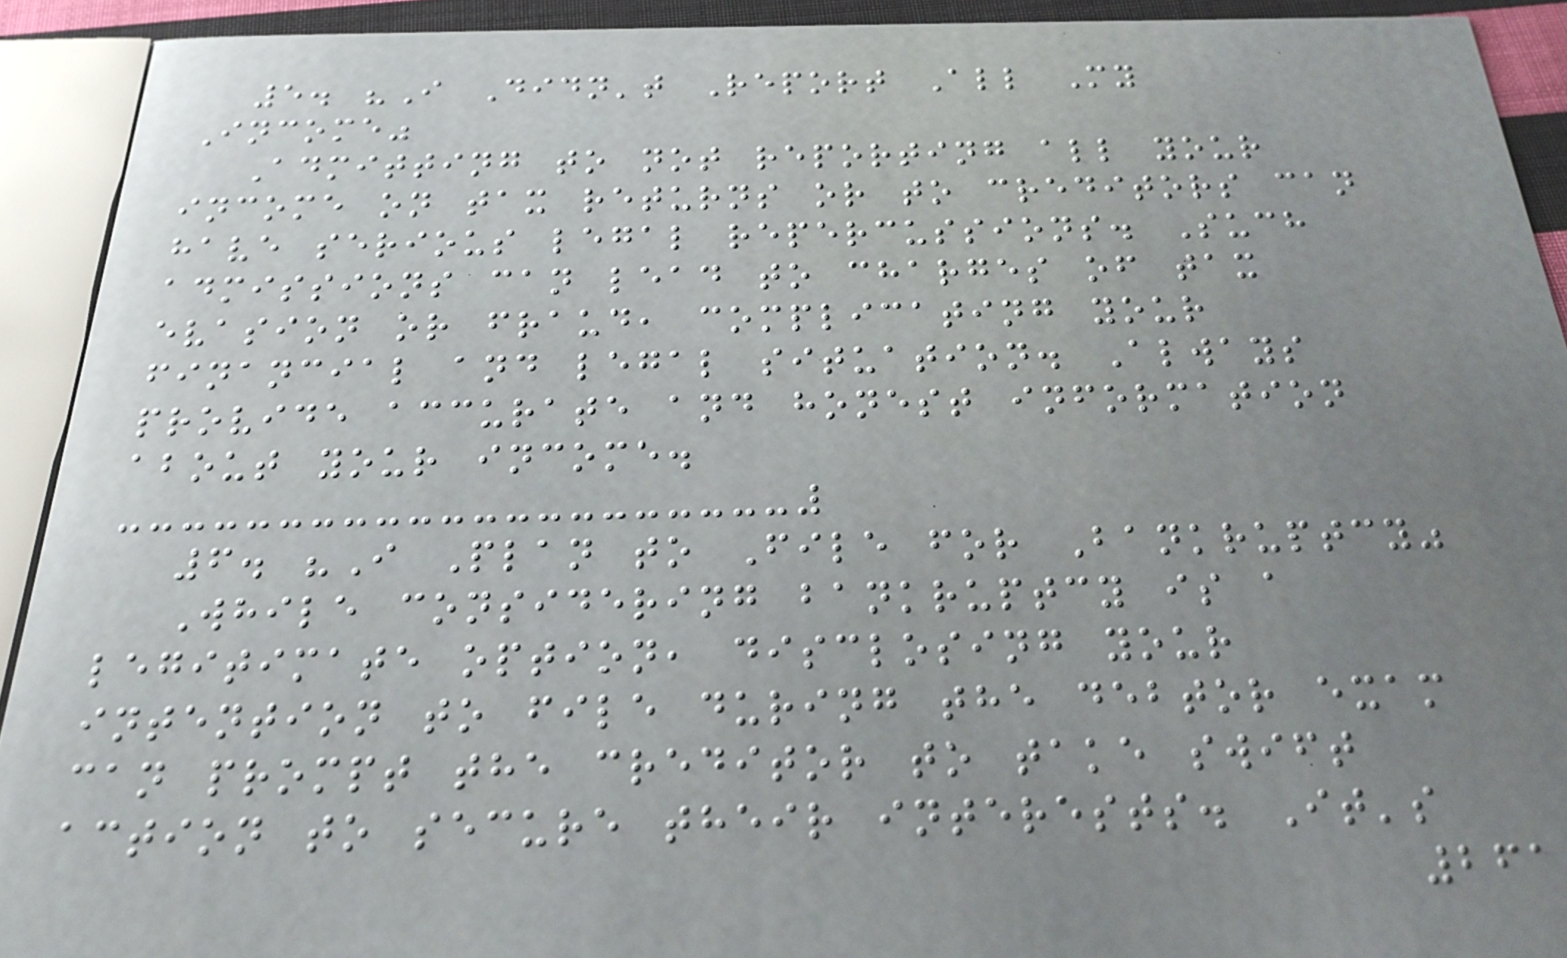5. "I Didn't Report All My
Income"
Admitting to not reporting all your
income on tax returns or to creditors can
have serious legal repercussions. Such
admissions can lead to charges of tax
evasion or fraud, complicating your
financial and legal situation. Always
provide accurate and honest information
about your income.
6. "I Plan to File for Bankruptcy"
While considering bankruptcy is a
legitimate option, disclosing your
intention to file during the debtor exam
can prompt the creditor to take swift
action to secure their interests. It's
261
